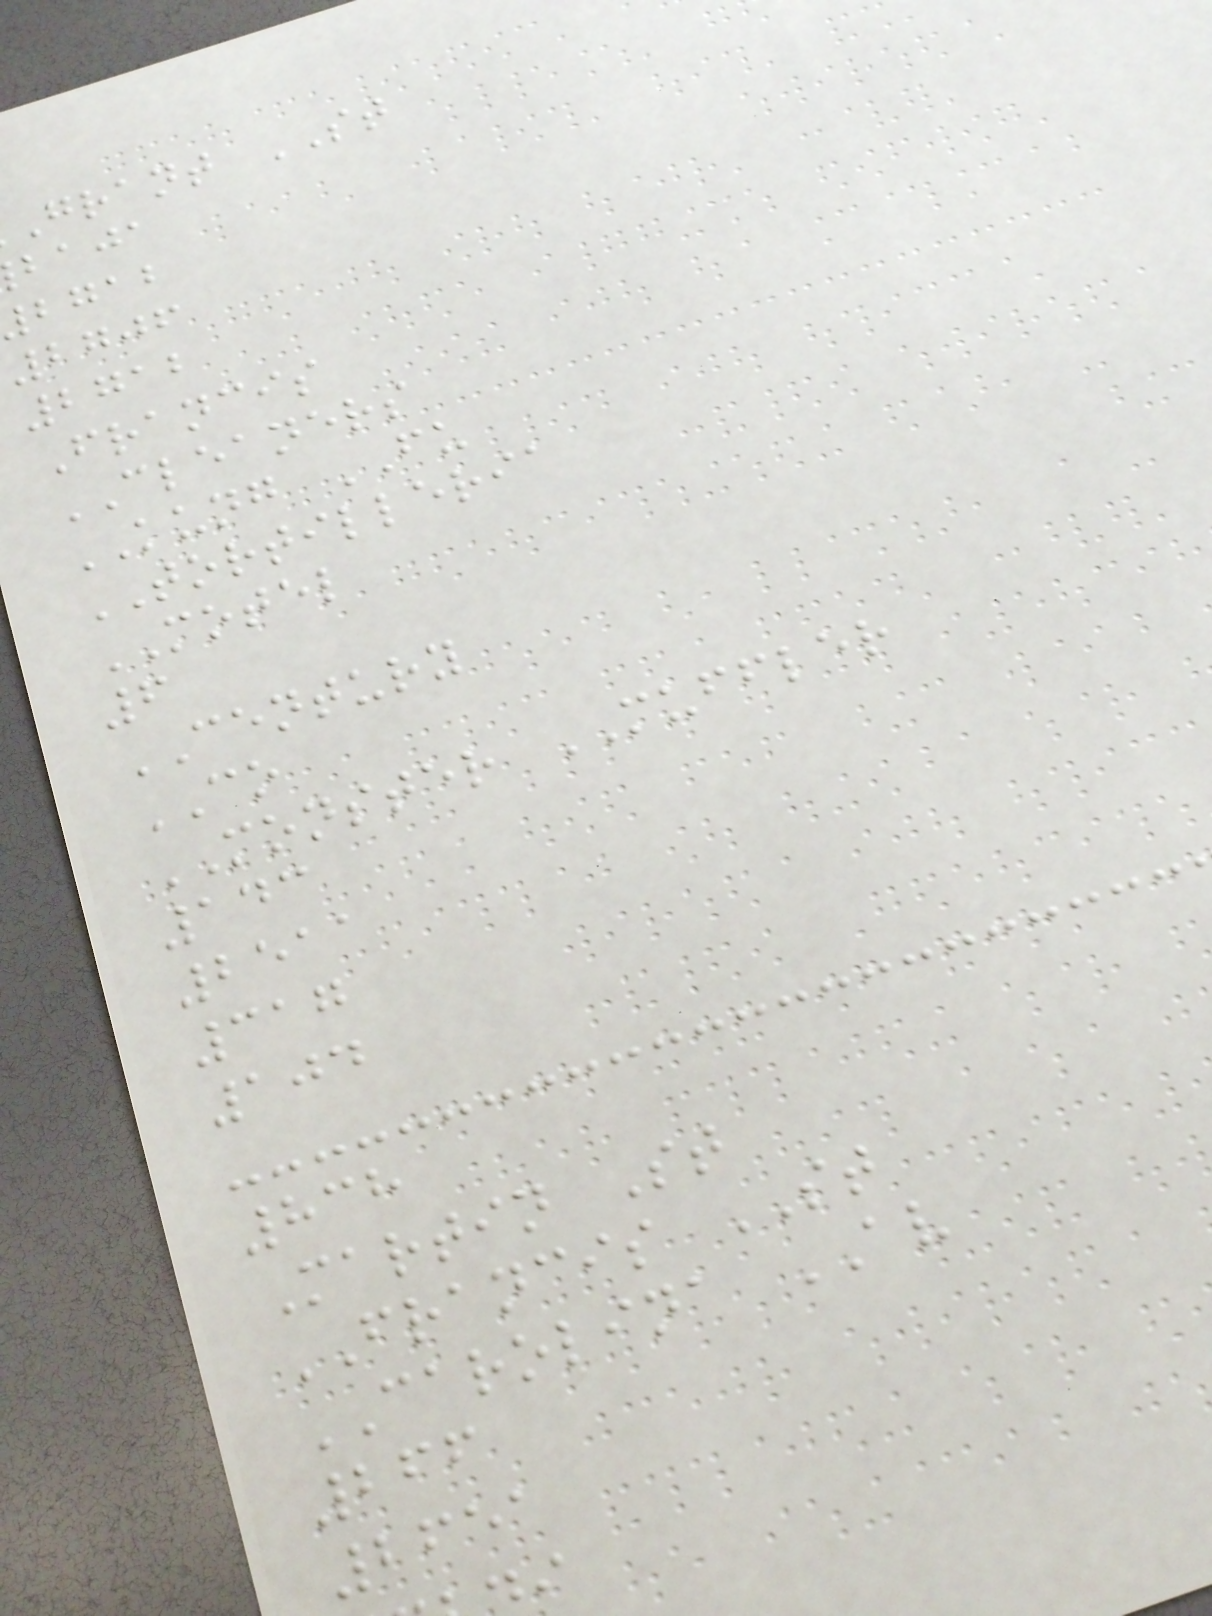grant ST
baja
bgab
2706
2712
Francis
CLEANERS
KUNG FU
TORTILLERIA
MOTEL
6
CENTURY
CO
MONSTER MUFFLER
143
2511
317
104
838
Martin St
FRANCIS ST
CAROLINA AV
266
2651
